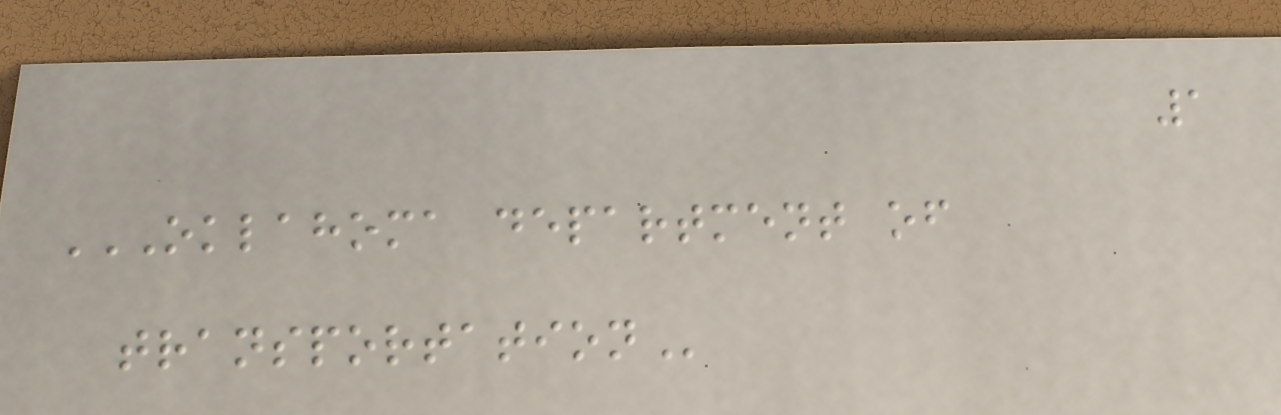1
OKLAHOMA DEPARTMENT OF
TRANSPORTATION
